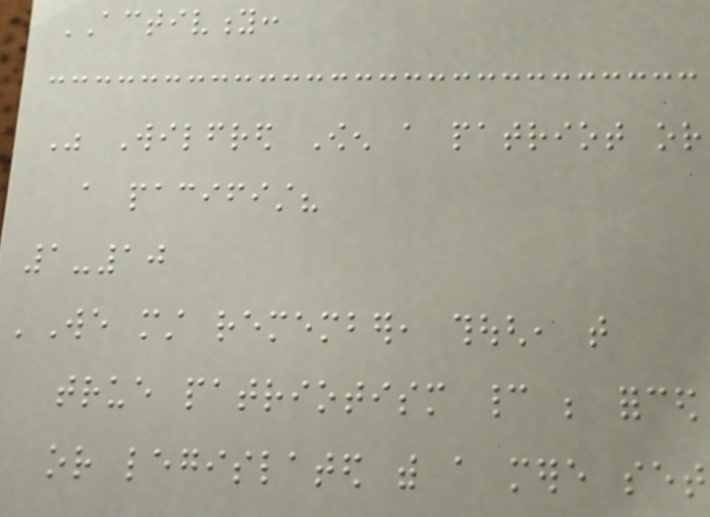ACTIVITY:
Was Wilfred Owen a patriot or
a pacifist?
1-10
'We must remember, though, that
true patriotism cannot be forced
or legislated with a mere set
